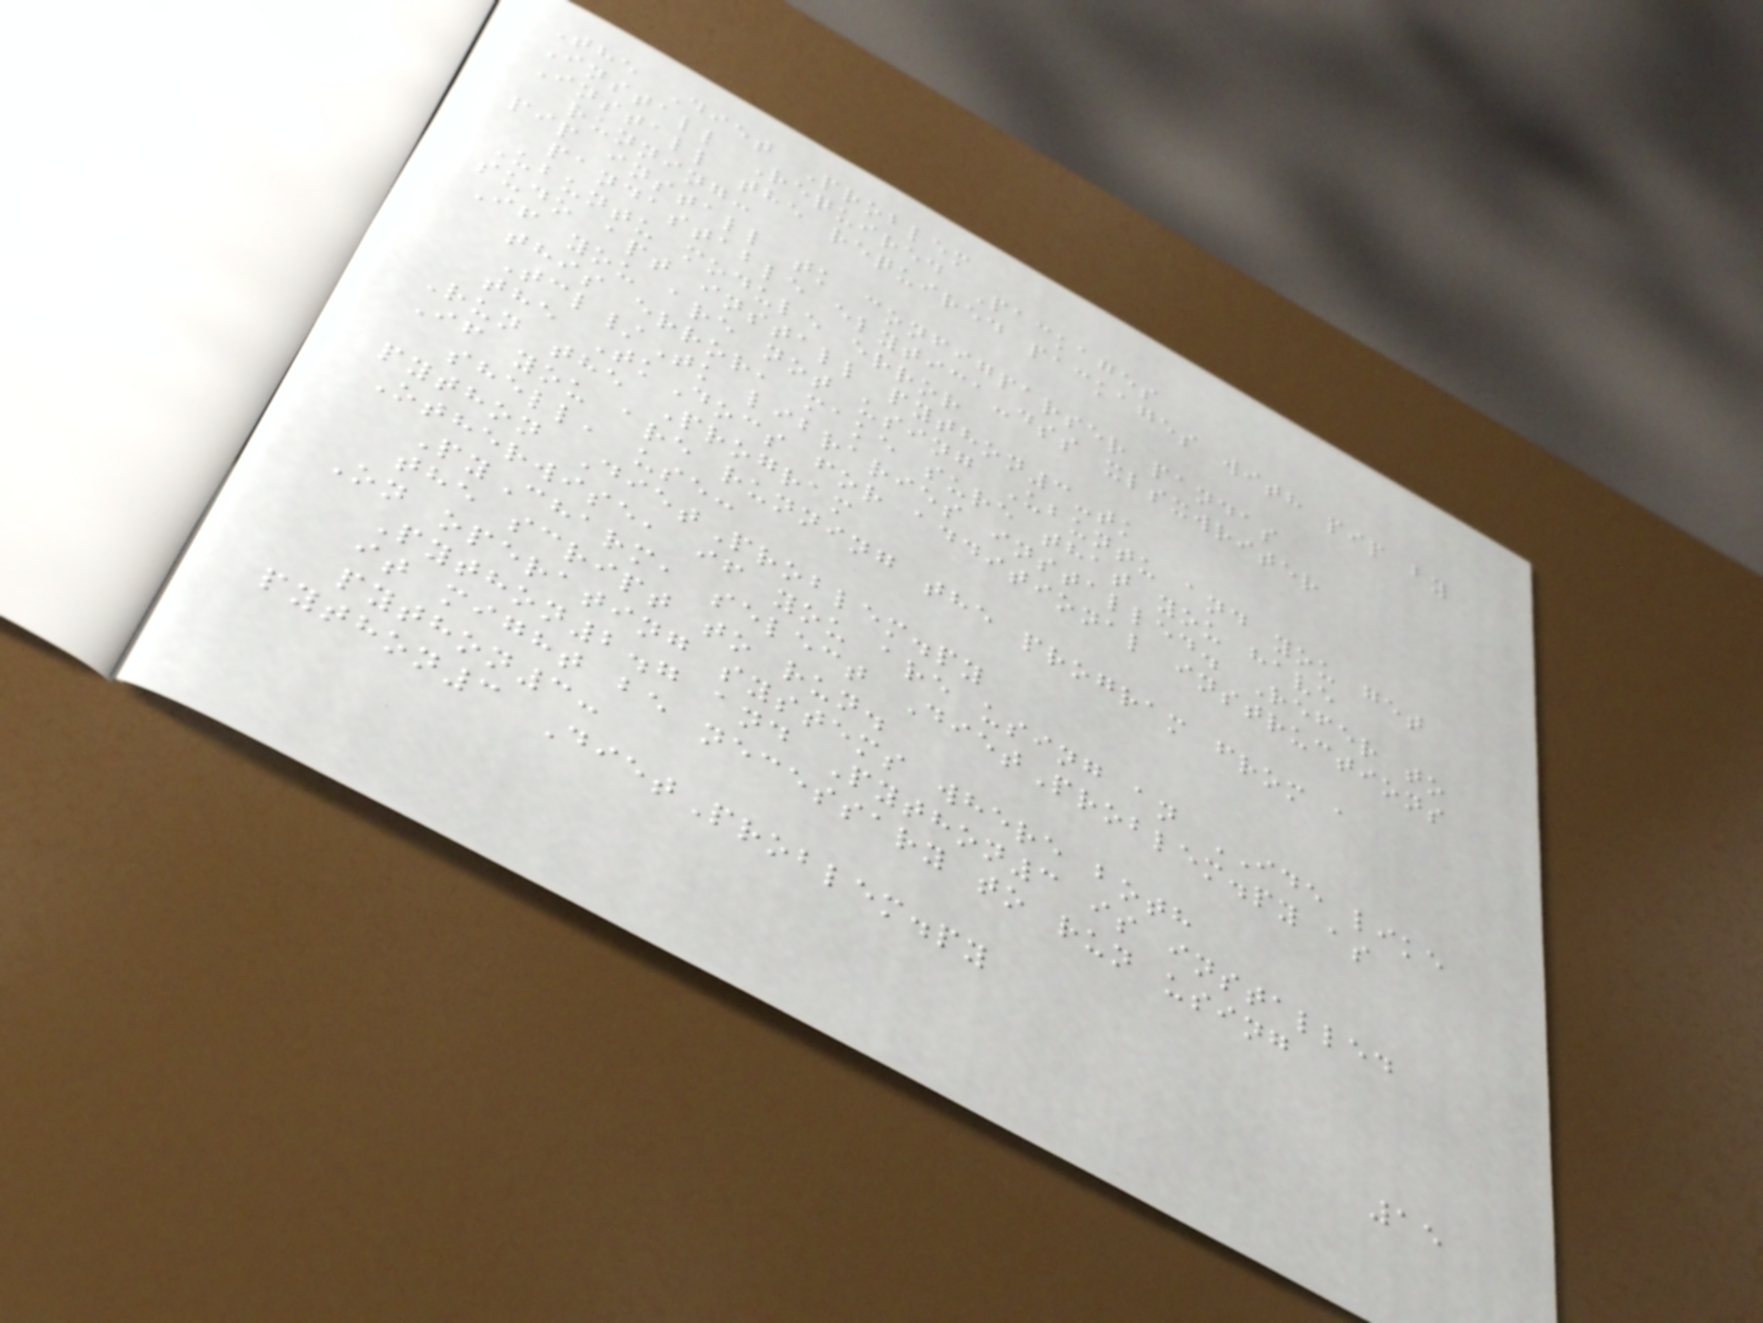The Diet Problem
Install Required Packages
Install the required packages with pip by
running:
pip install tk configparser pandas
pandastable elytica-dss xlsxwriter
Ubuntu module error
sudo apt install python3-tk
If you are not using Ubuntu and you get
this error, make sure that you have
Tcl/Tk libraries installed. Refer to
the TkDocs for additional instructions
Run the Program
If you are running the program from a
shell, use:
python DietProblem.py
Otherwise, if you are using an IDE like
PyCharm, select DietProblem.py as
the script to run.
On operating systems where both
Python2.7 and Python3 is installed
it might be necessary to run using
python3:
python3 DietProblem.py
15
